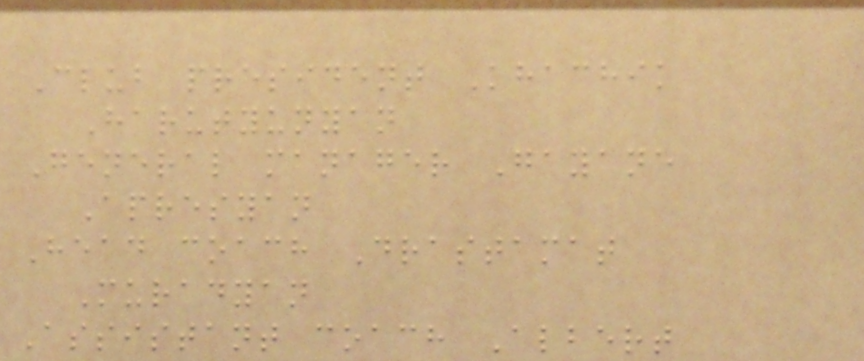Club president Khachik
Harutyunyan
General manager Gayane
Apresyan
Head coach Drastamat
Muradyan
Assistant coach Albert
